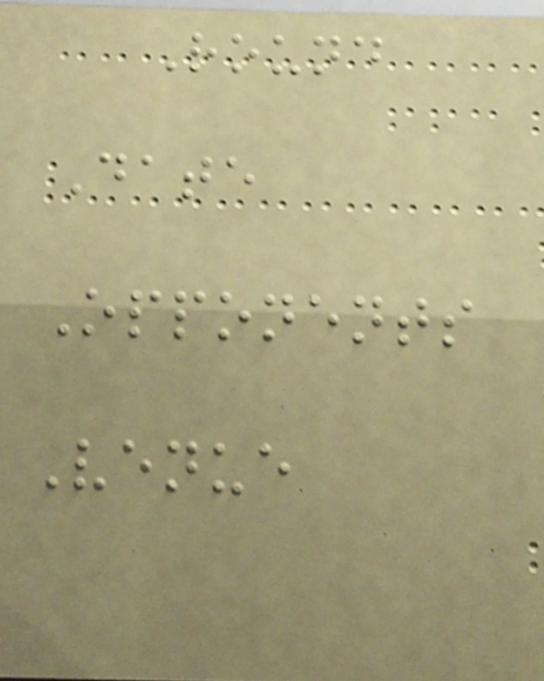Round
Date
Opponents
Venue
